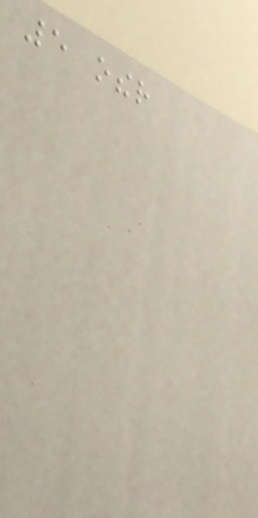5 other
